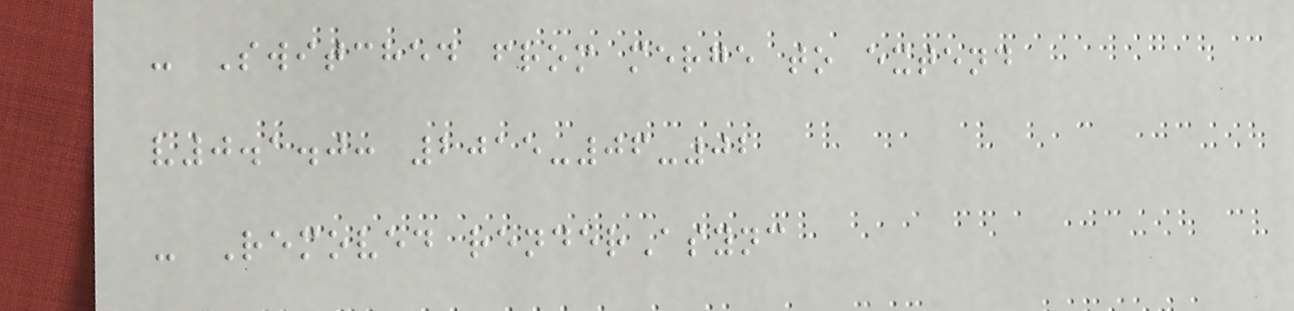- Switched from merge to extend
v0.1.0: 2015-06-02
- Removed renderAsync
